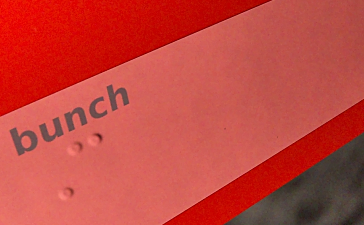C
